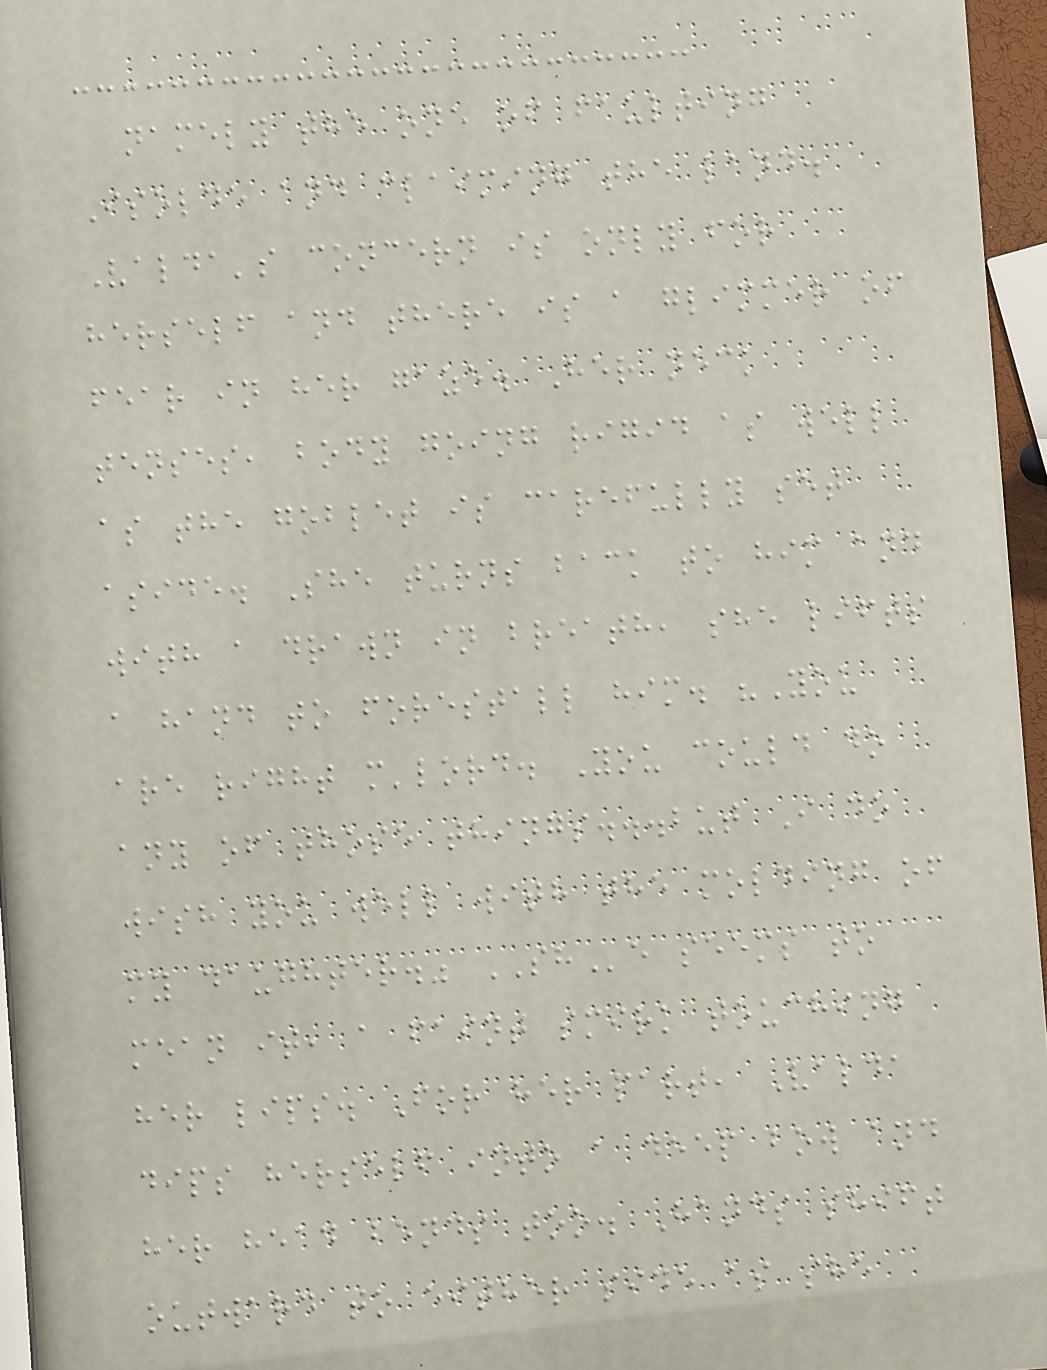namely the one of faulting
Isolde and claiming the land.
Valda's concern is only for
herself and there is a glimmer of
fear in her gaze. Her neck
tenses, body going rigid as well
as the goblet is carefully set
aside. She turns back to him and
with a drawn in breath, she lifts
a hand to forestall him. "You
are right m'lord. You could do
any of those things...but I do
wish you well with the molding of
my daughter." SHe seems to
mean it, a faint smirk touching
her lips. For her part, Valda
dips herself into a deep bow and
her head bends too. Hands shift
outward to either side as she
